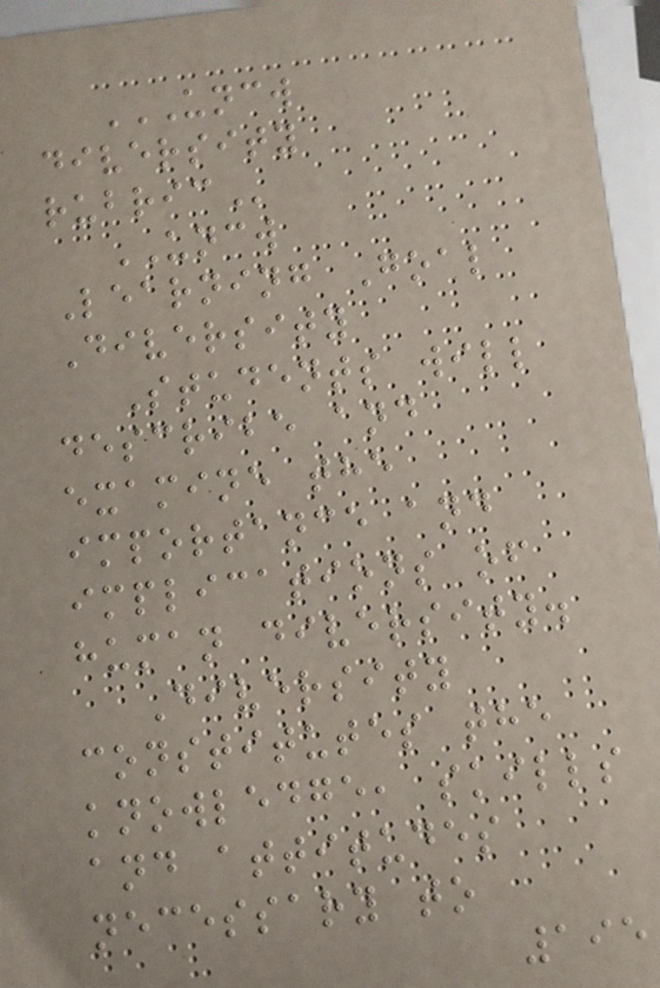UNCW
DIVERSITY
RUBRIC
UNCW
Learning Goal
Diversity
Students will
describe and
examine the
importance and
implications of
human diversity.
Diversity
constitutes the
knowledge, skills
and attitudes
necessary to
195
